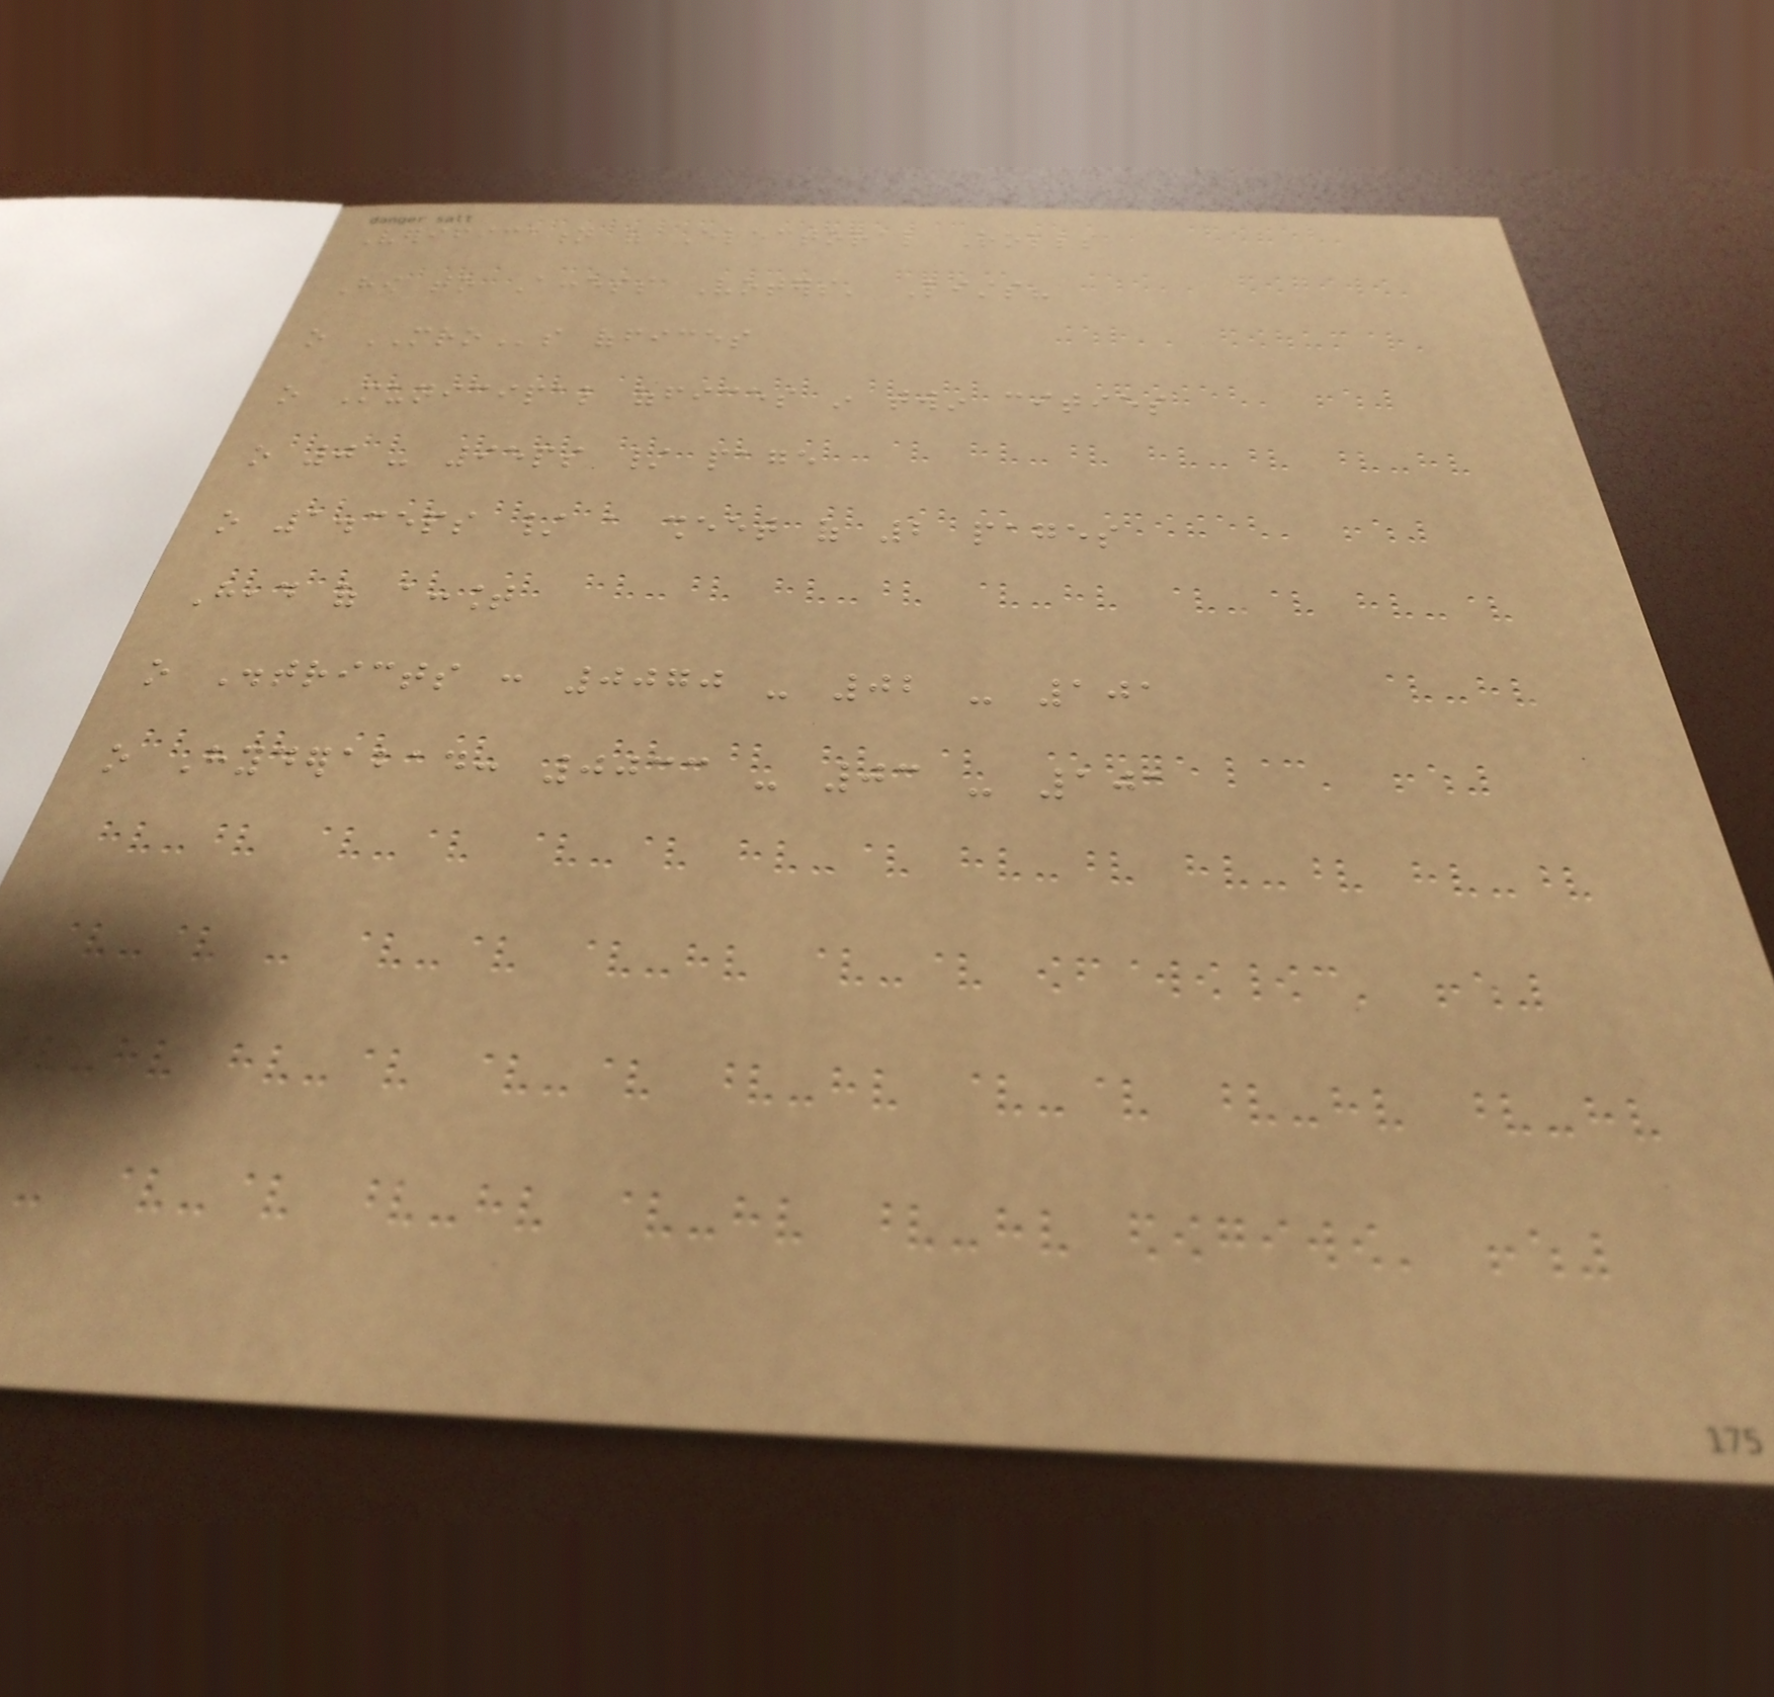Verification of Electoral Rolls
How to Access Voters' Lists?
o MROs offices
o Municipal offices in twin cities
o 0 - 95ps / page
o 1.35ps / a sheet of 2 pages
Head of account
o Districts : 0070 - 02 - 101
o Hyderabad: 0033 - 03 - 101
